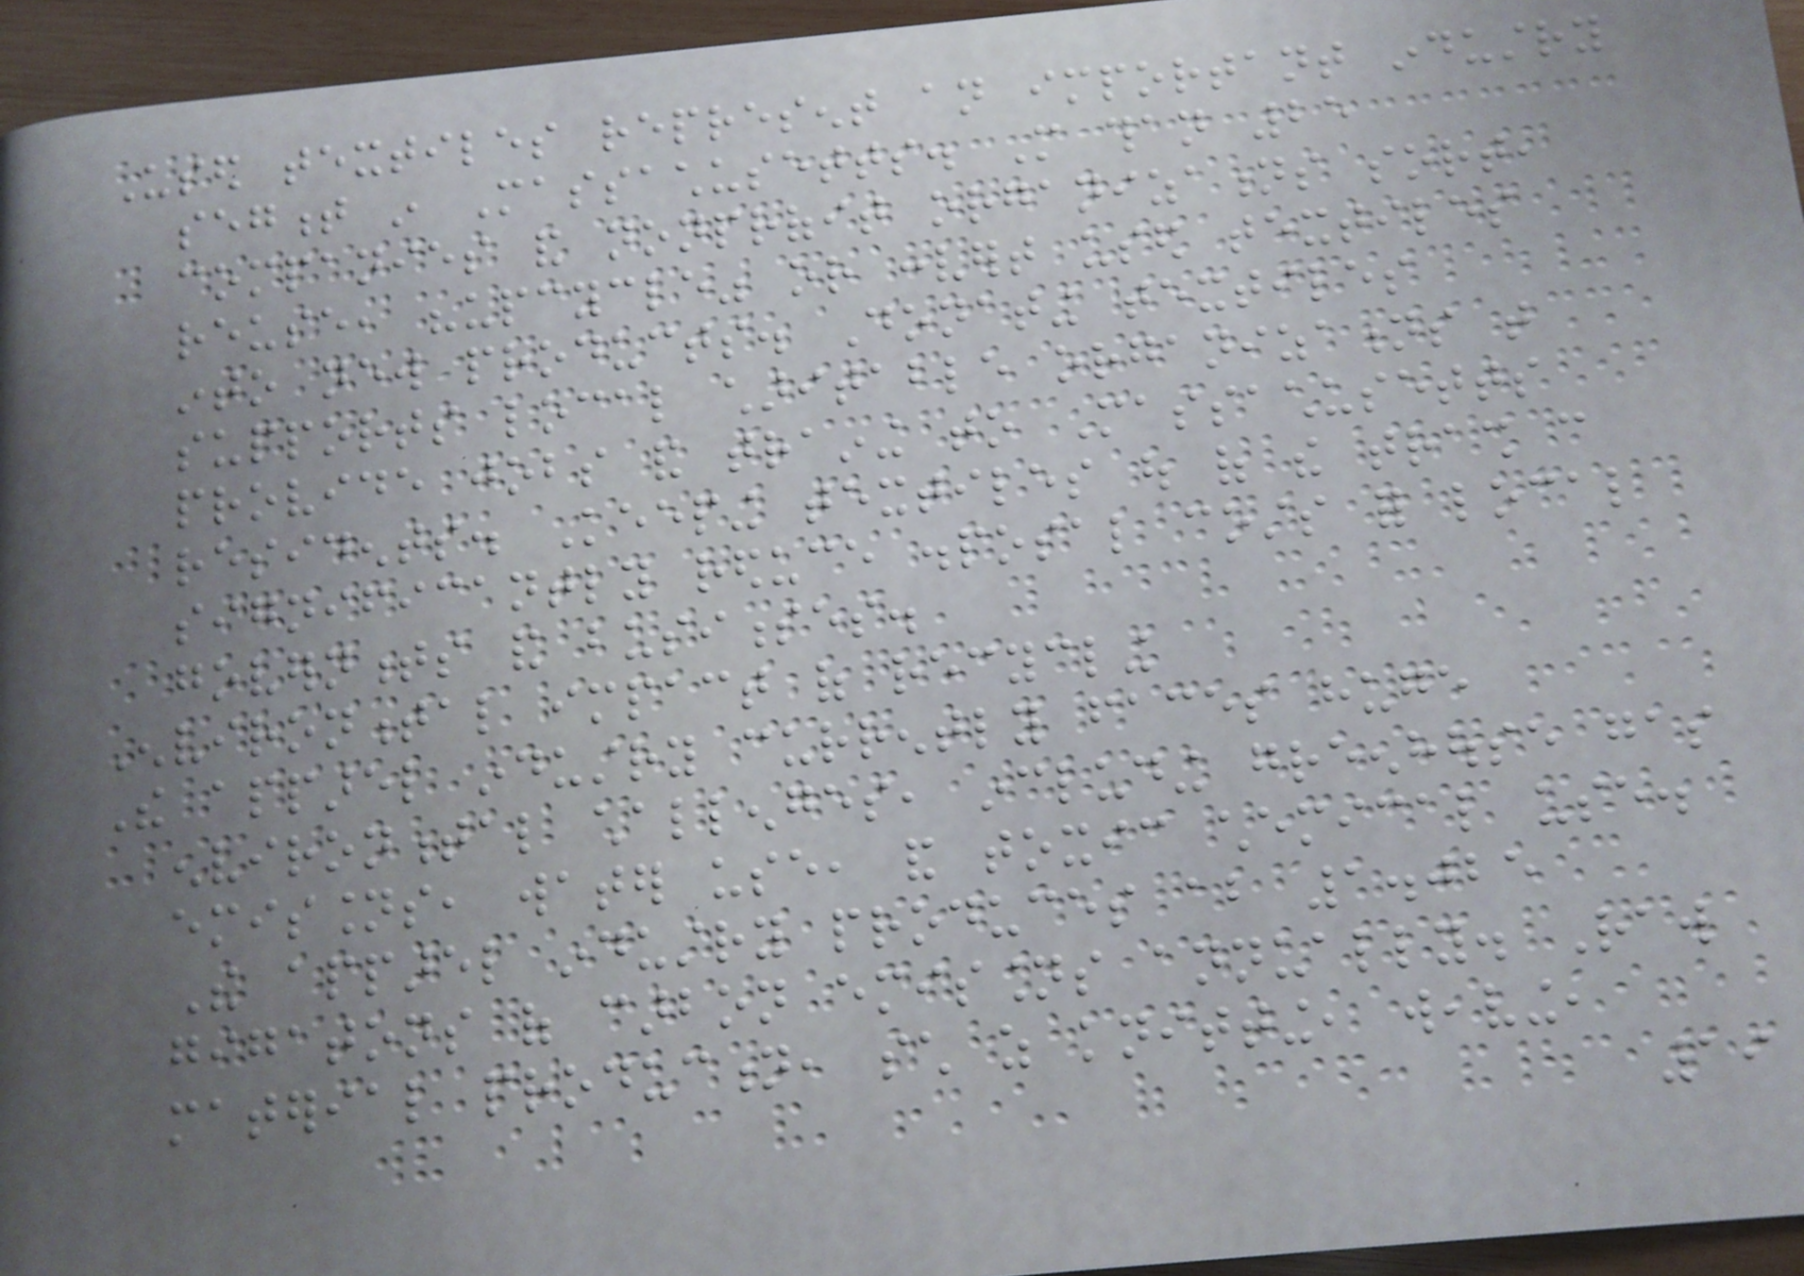Used textiles represent an important industry
segment in Massachusetts. More than 25
companies and nonprofit organizations sort,
reuse, "upcycle" or convert used textiles
into new products. Donating textiles
supports local charitable organizations that
provide jobs and training to Massachusetts
residents. Keeping textiles out of the trash can
significantly reduce disposal costs for local
governments and businesses.
Environmental impact of recycling
The apparel industry currently faces huge
environmental challenges, including greenhouse gas
emissions, water use, and toxic chemical use.
The apparel industry produces about 1.025
gigatons of carbon emissions annually. Raw
material production, such as knitting, weaving,
19
